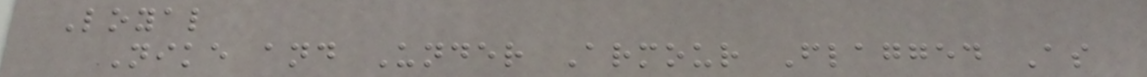Loyal
Nike and Under Armour Flagged As
